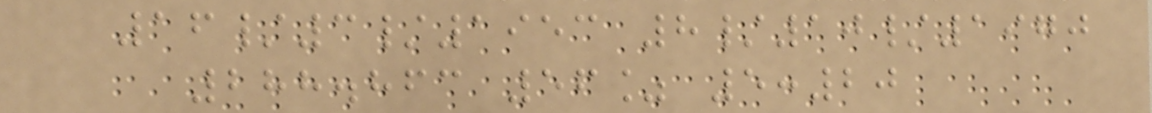16/3/1953 8/10/1970
288.863 56% 5:20
